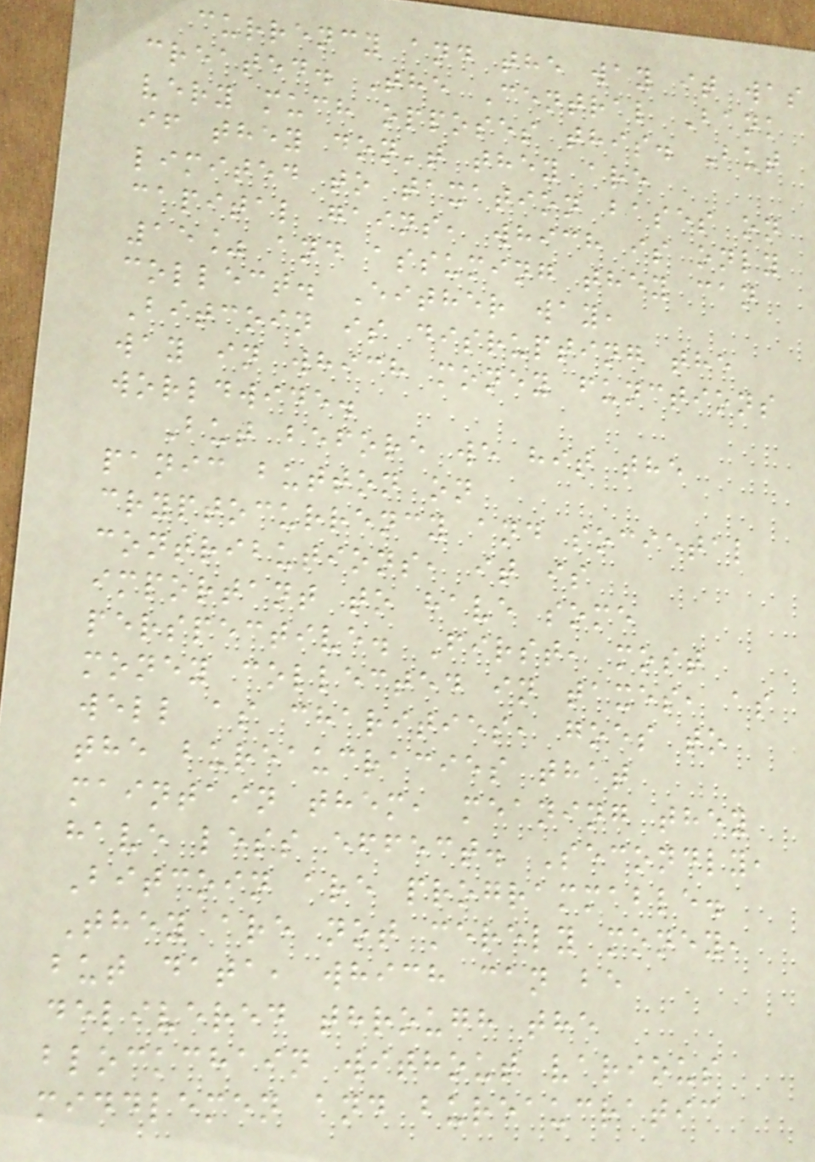currency and the way it was
created. The Central Bank
very much opposes this. But
if they don't they are
limited to taxation bases on
capital gains, which is only
15% and assuming they can
collect. Either way,
Bitcoin is disrupting the
way in which money functions
worldwide.
But before we hit the
panic button on
cryptocurrency and societal
contributions, it is
important to have some
perspective. First, most
money collected in taxes, as
well as charities, goes to
the bureaucracies that
maintain them, meaning they
have less effect. Secondly,
Bitcoin are programmable.
They are not merely money,
but data, which can be
delivered through the
blockchain without various
middlemen and bureaucratic
